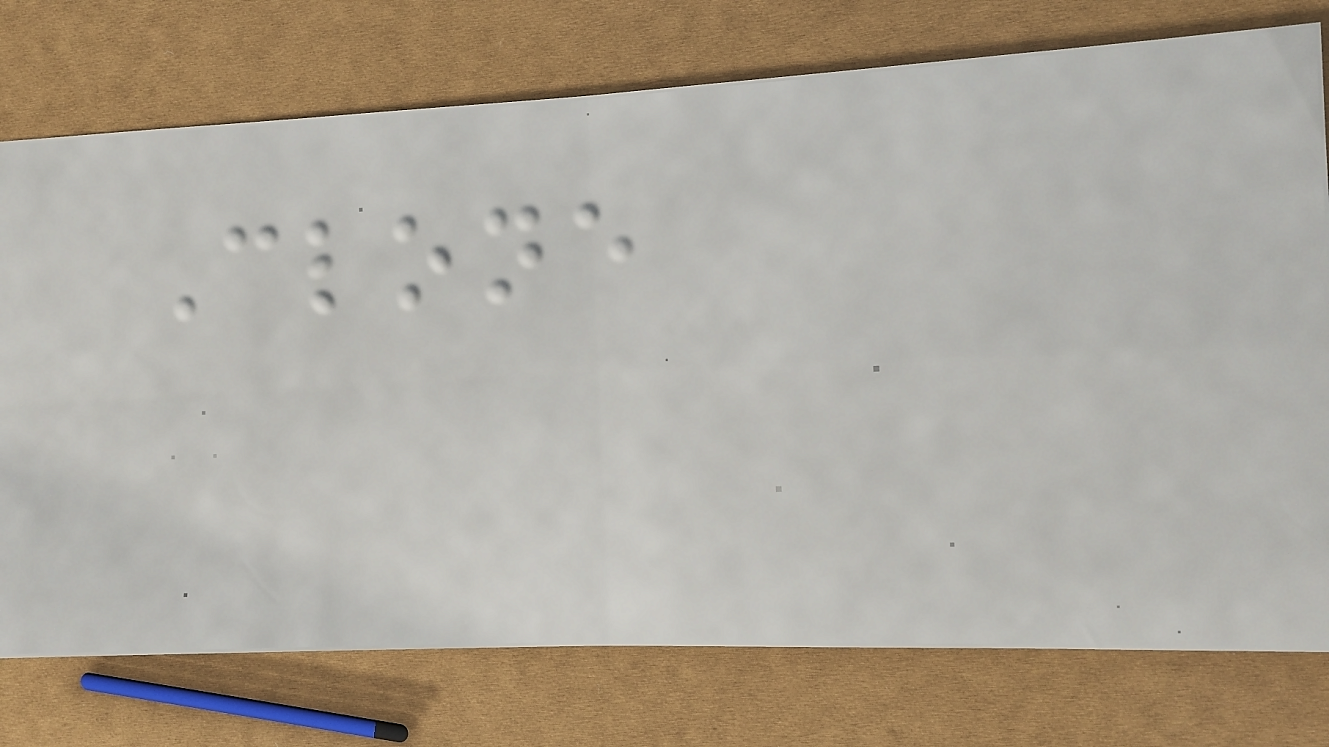Clone
